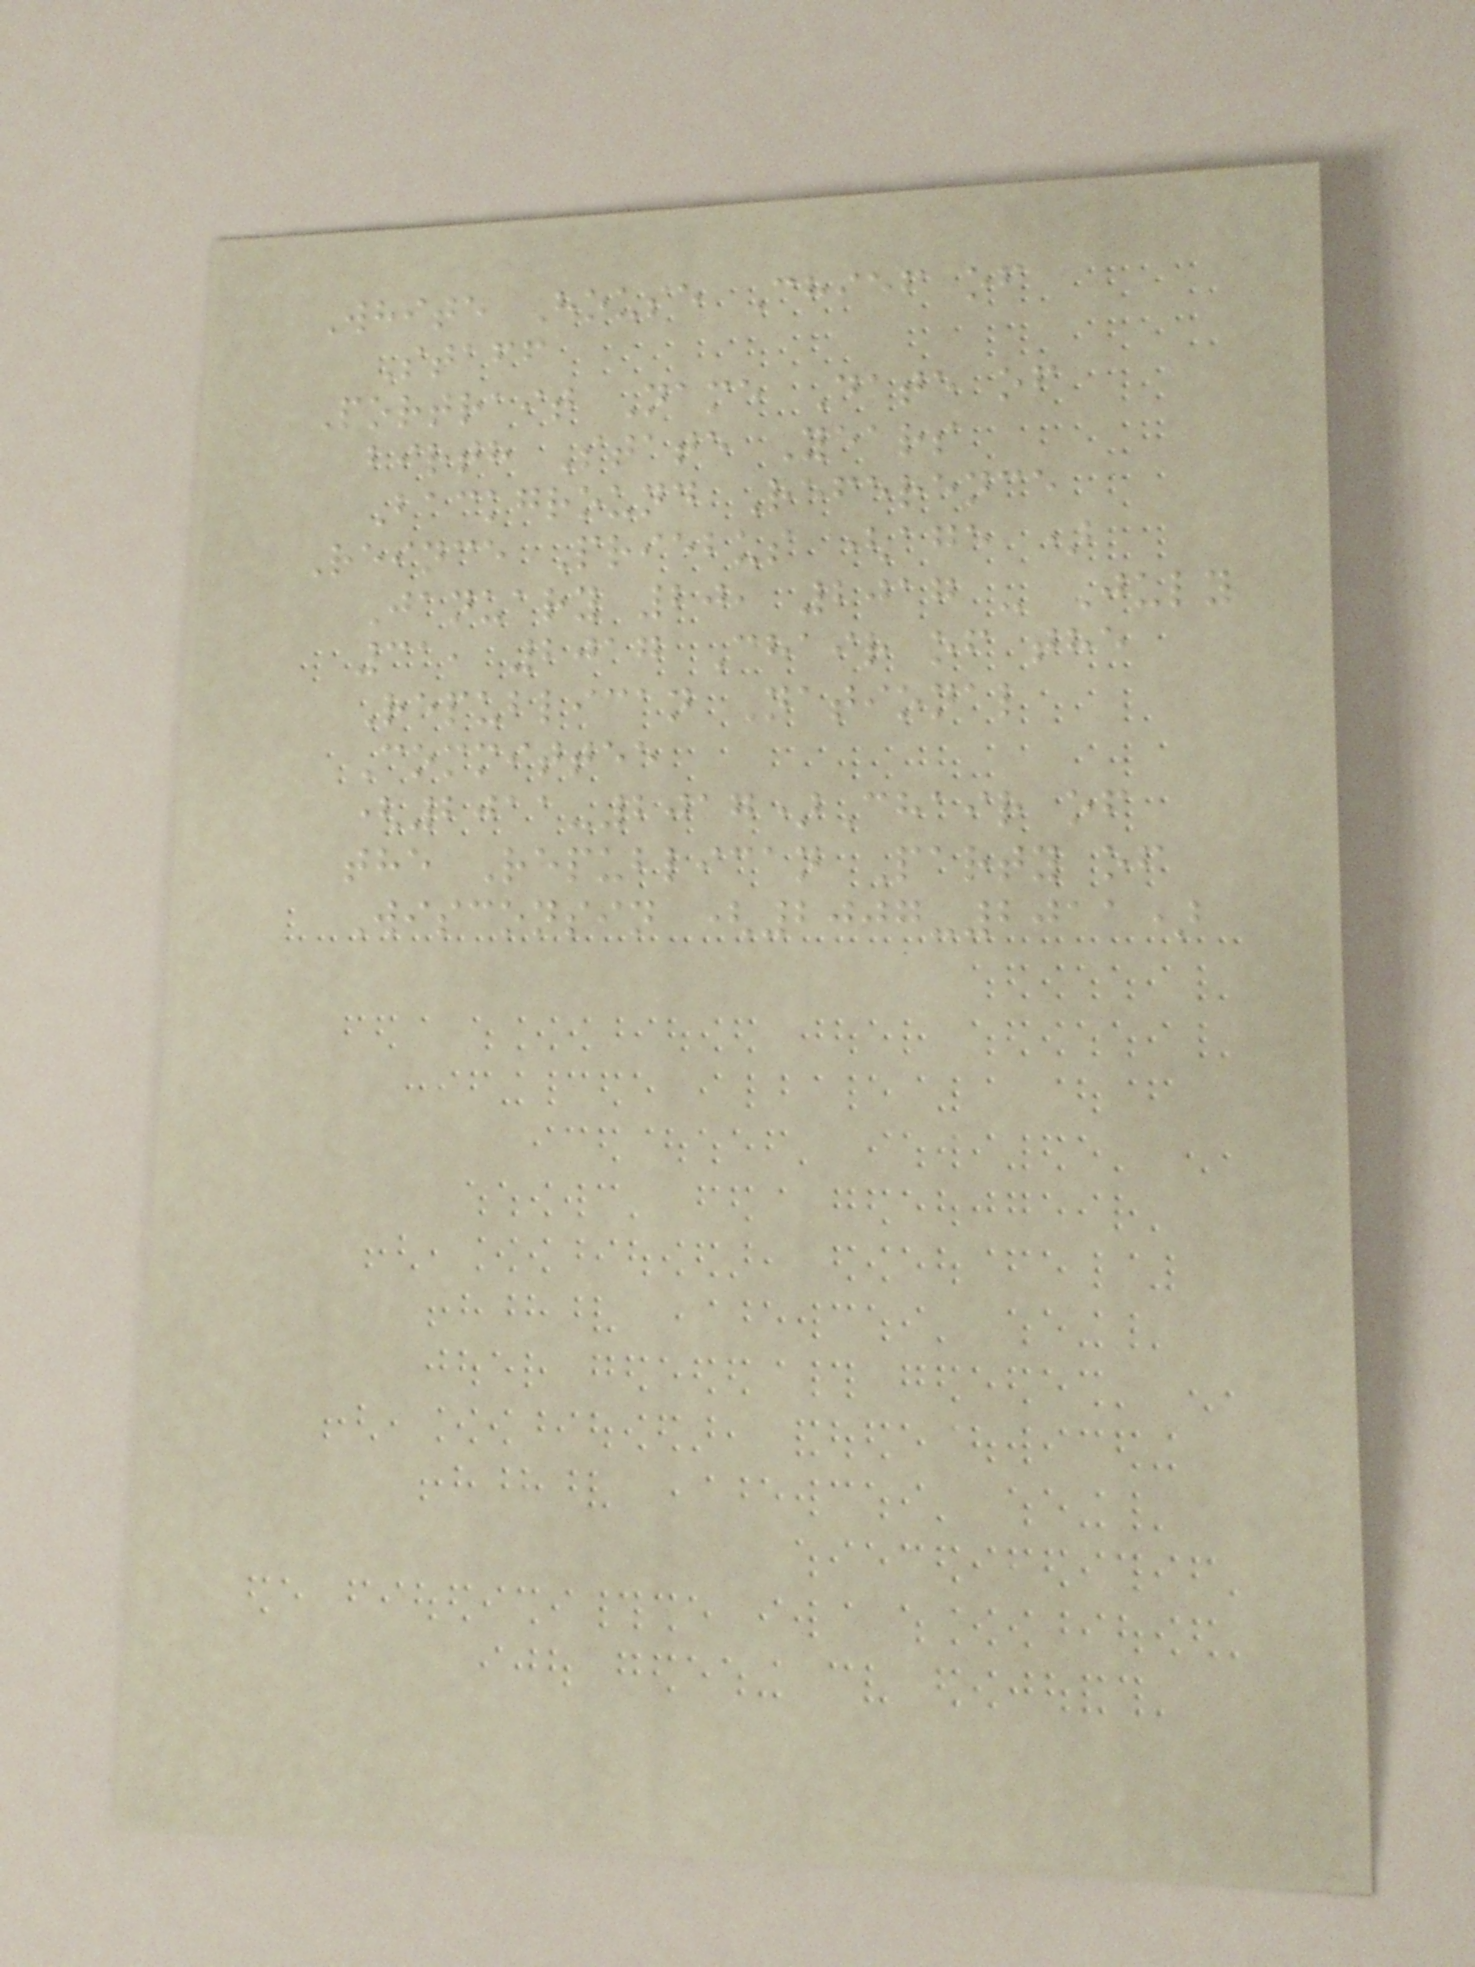White House Chief of
Staff
Portrait Name Date of
birth State Years
Background Reference
Reince Priebus (age )
January 20, 2017 - July
31, 2017 Chair of the
Republican National
Committee
(2011-2017)Chair of
the Republican Party of
Wisconsin (2007-2011)
